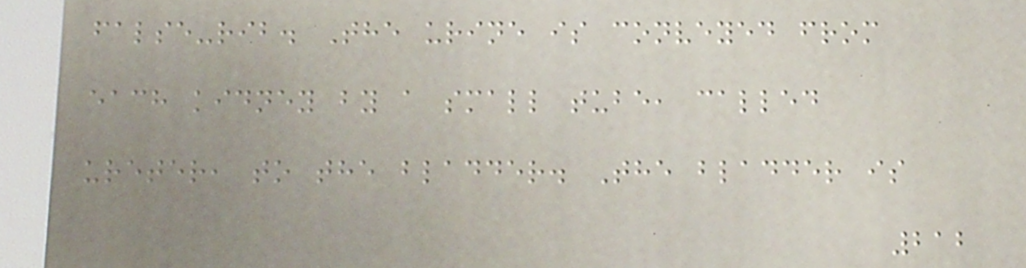false-rib. The urine is conveyed from
each kidney by a small tube, called
ureter, to the bladder. The bladder is
212
